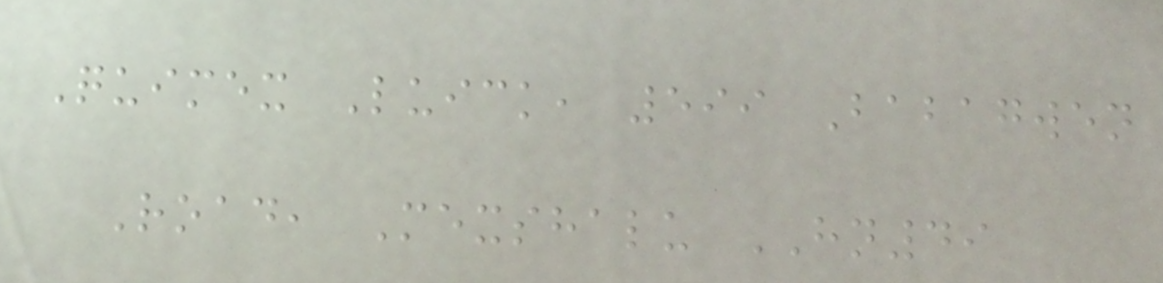Quimex Luick, 599 Babagwen
Road, Mexshalu HN49
